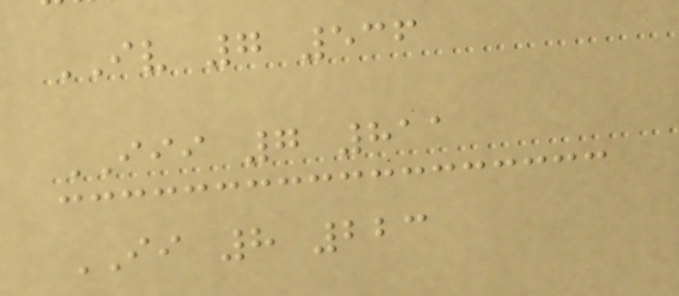IV 7 536
III 7 811
II 8 223
